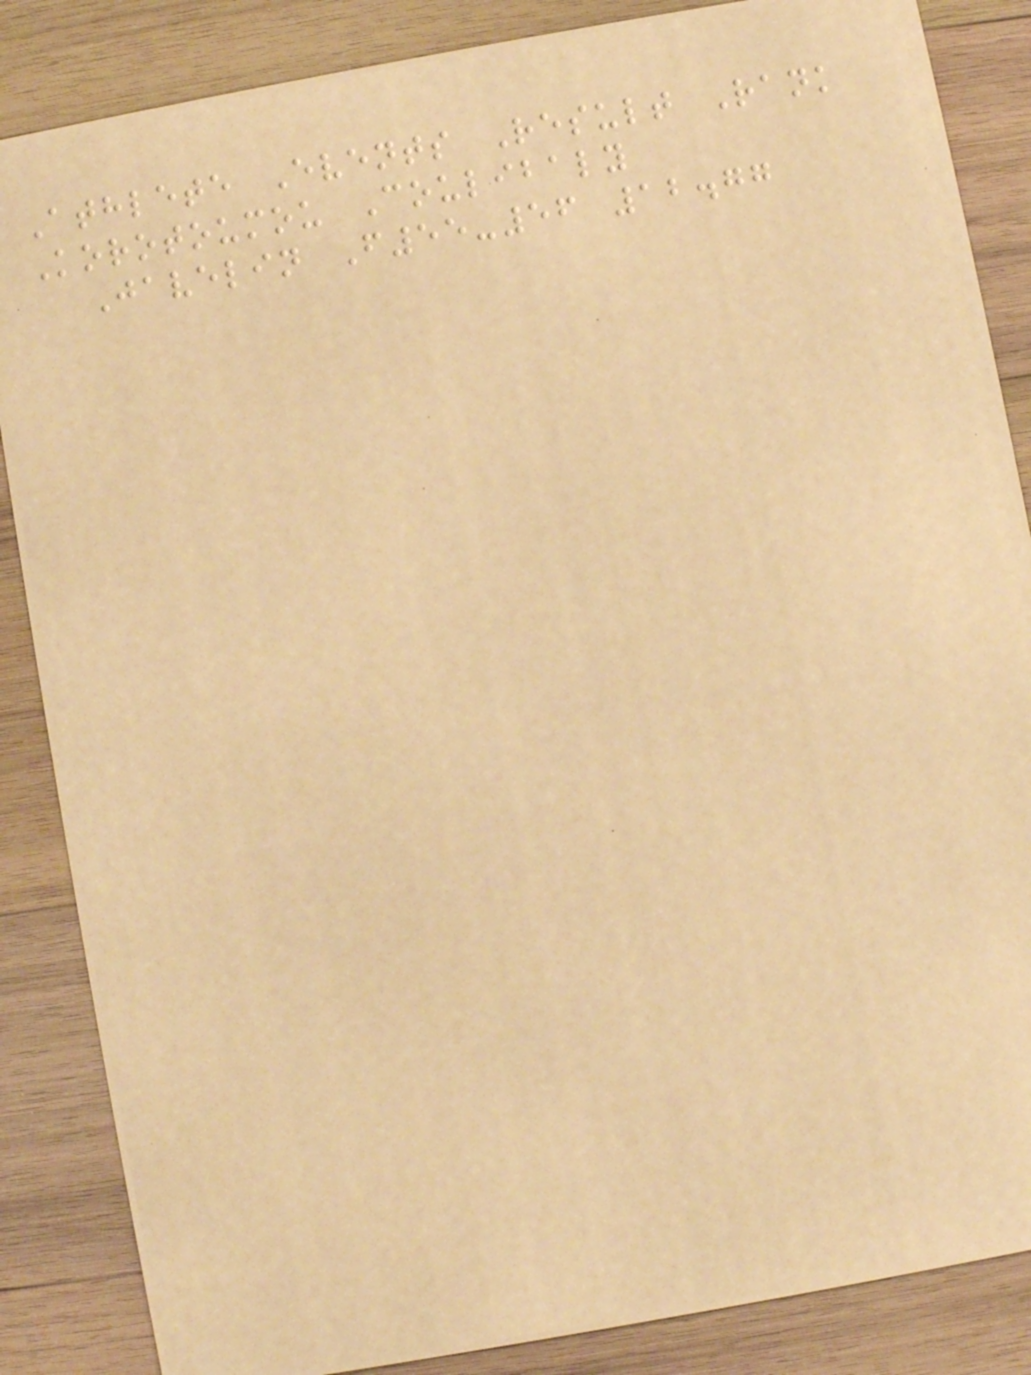Athlete Events Result Rank
Korotoumou Coulibaly
Javelin F55-56 12.77
